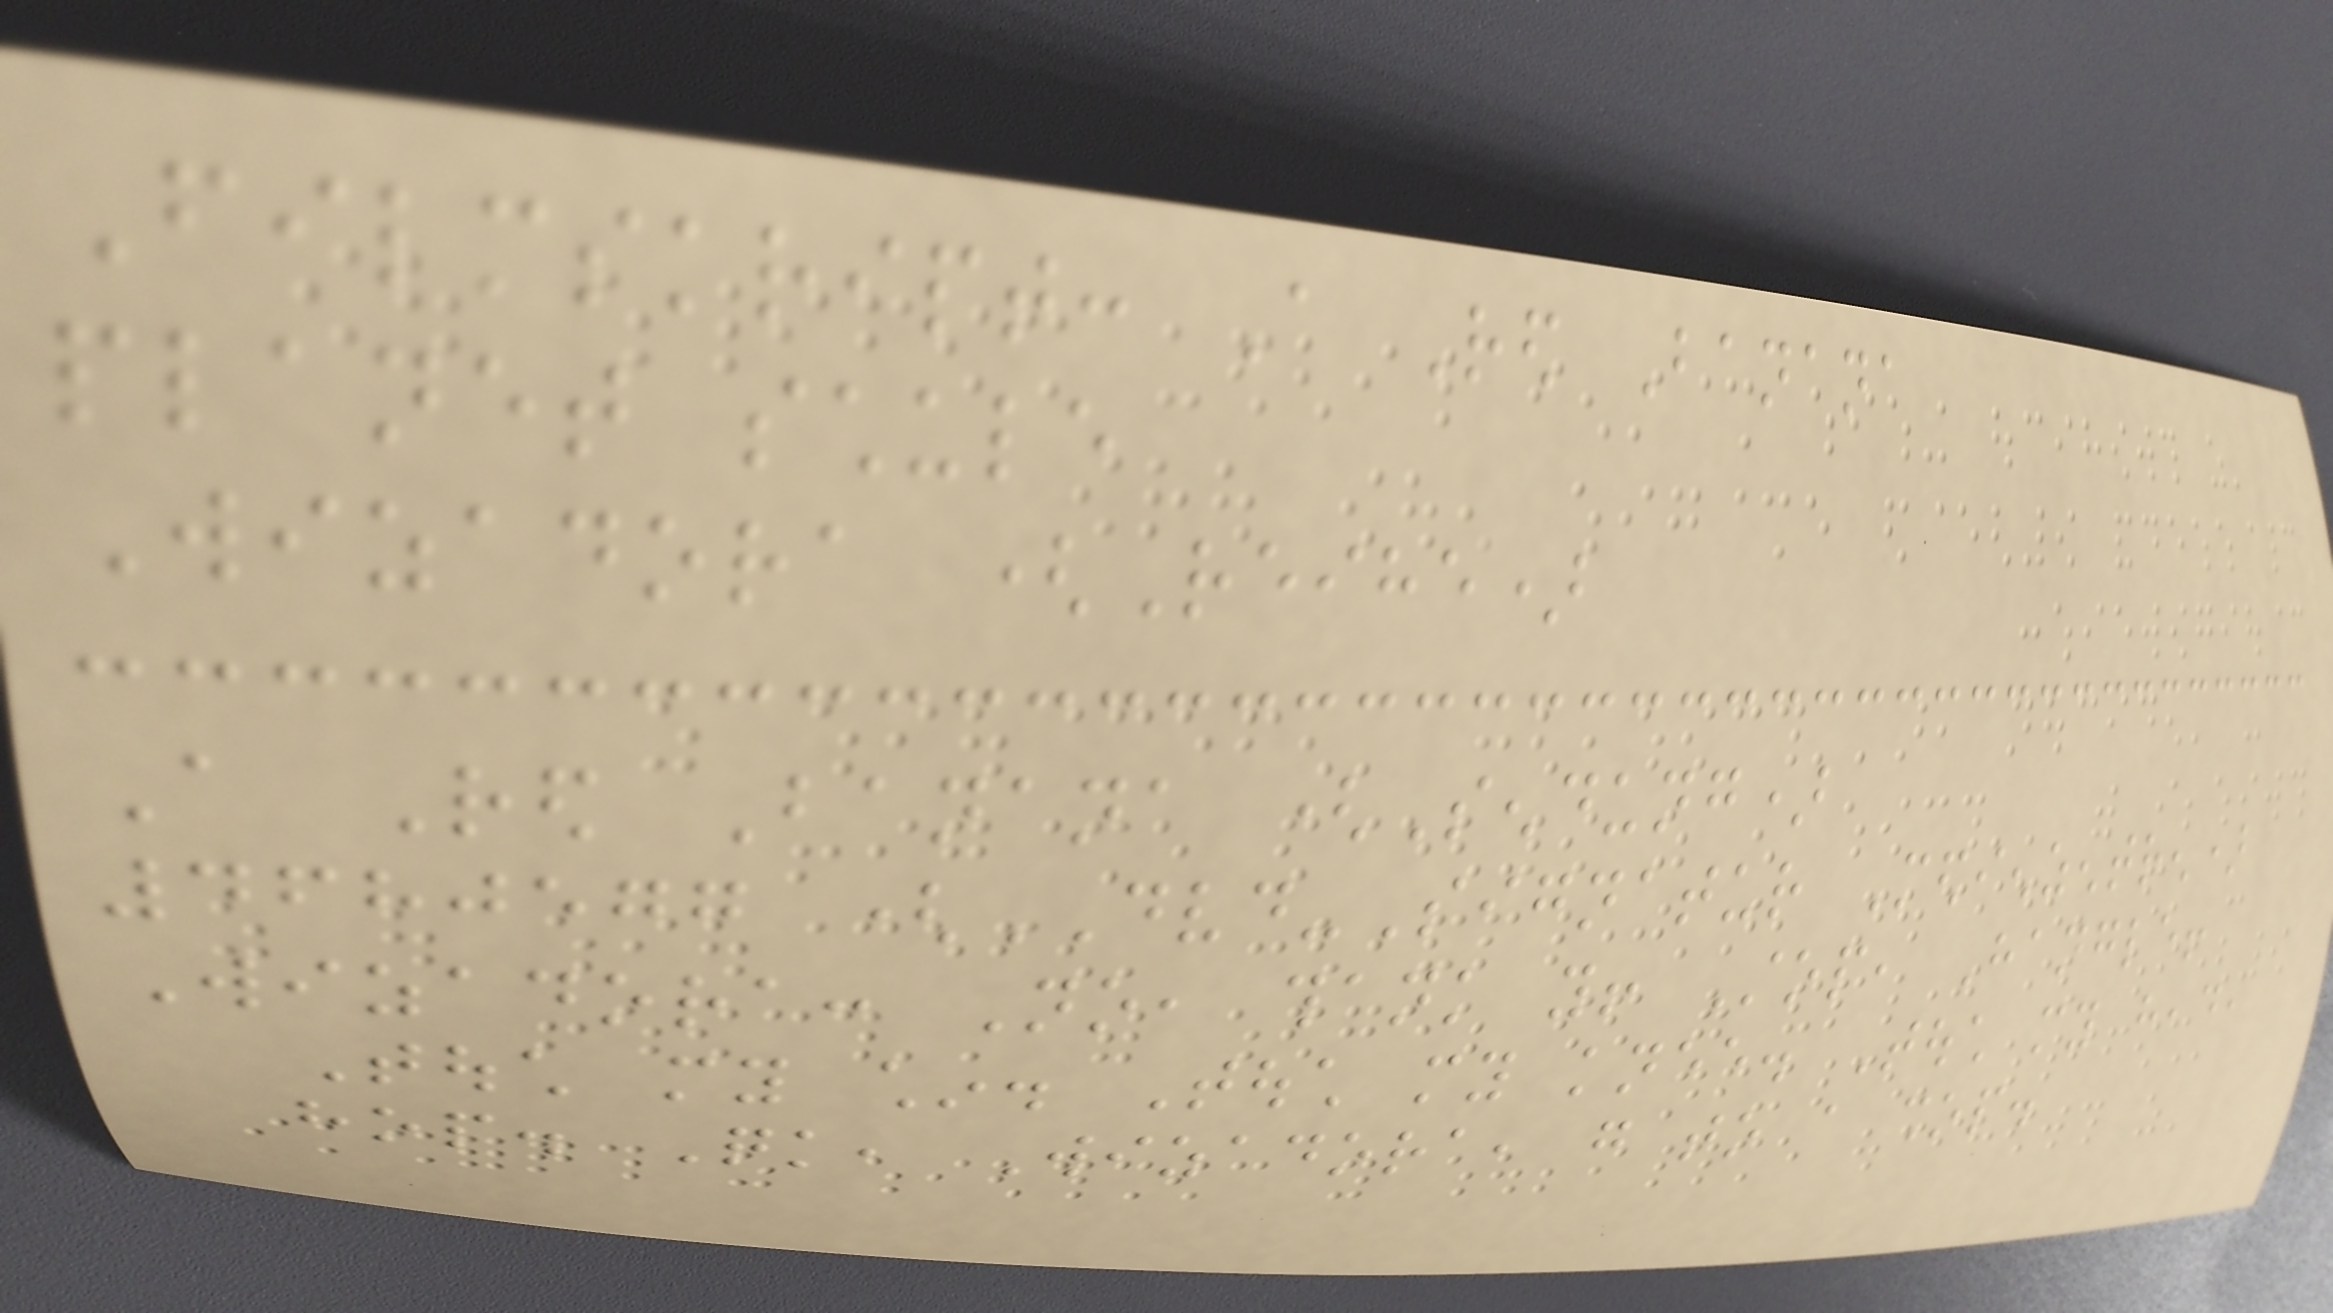Filmskript: A Red Banana
planet schule
Wizadora (Reihe)
A Red Banana (Sendung)
4680577 (DVD-Signatur Medienzentren)
Wizadora: No, thank you! Stop, Hangle!
Touch my chin. Touch my knee. Touch my head,
hop. Quick, Wizadora, go to a shop.
